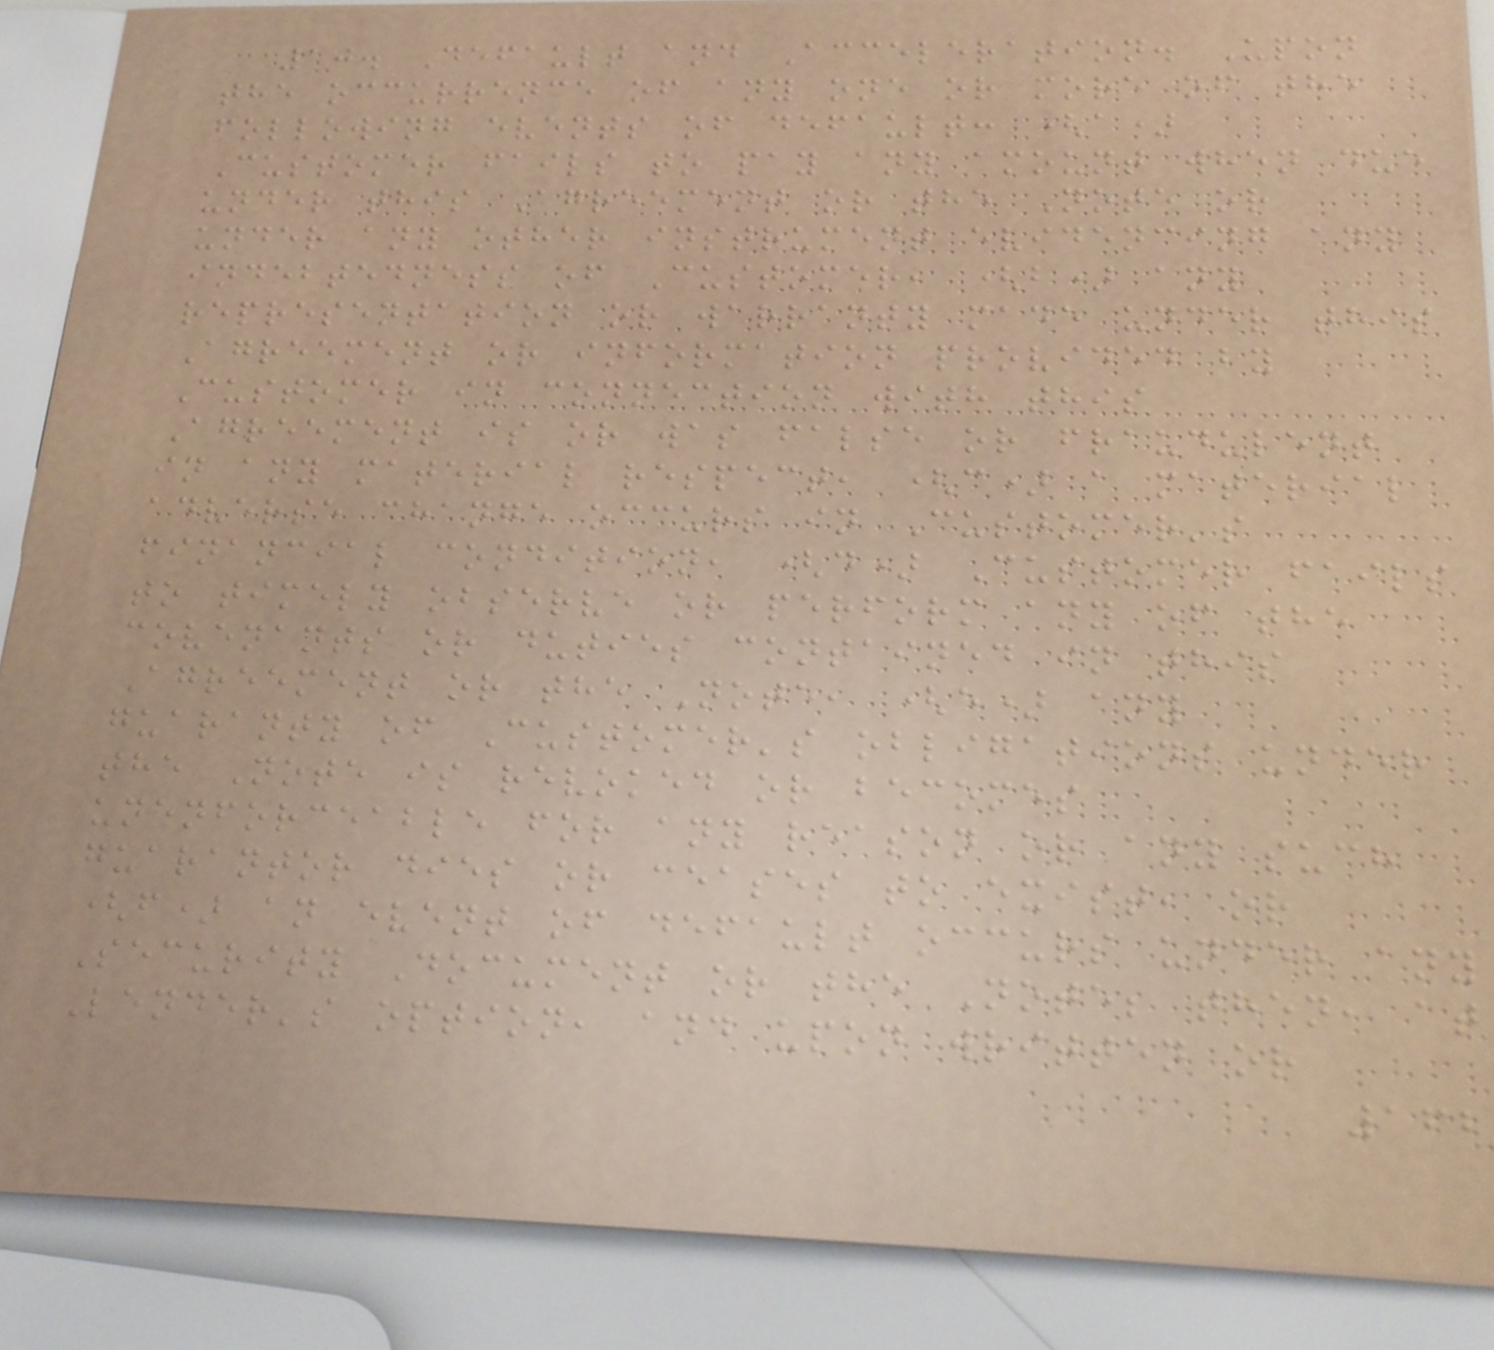10. Default and Acceleration. Upon
the occurrence of any one or more of the
following events of default: (a)
Customer fails to pay any amount when due
under this Agreement or the Note or
under any other instrument evidencing any
indebtedness of Customer, (b) any
representation or warranty made under this
Agreement or information provided by
Customer in connection with this
Agreement is or was false or fraudulent
in any material respect, (c) a material
adverse change occurs in Customer's
financial condition, (d) Customer fails
to timely observe or perform any of the
covenants or duties contained in this
Agreement or the Note, (e) any
guaranty of Customer's obligations under
the Note is revoked or becomes
unenforceable for any reason or any such
guarantor dies or ceases to exist, or
(f) an event of default occurs under any
Security Document or the Note; then, at
Lender's option, and upon written or
162
